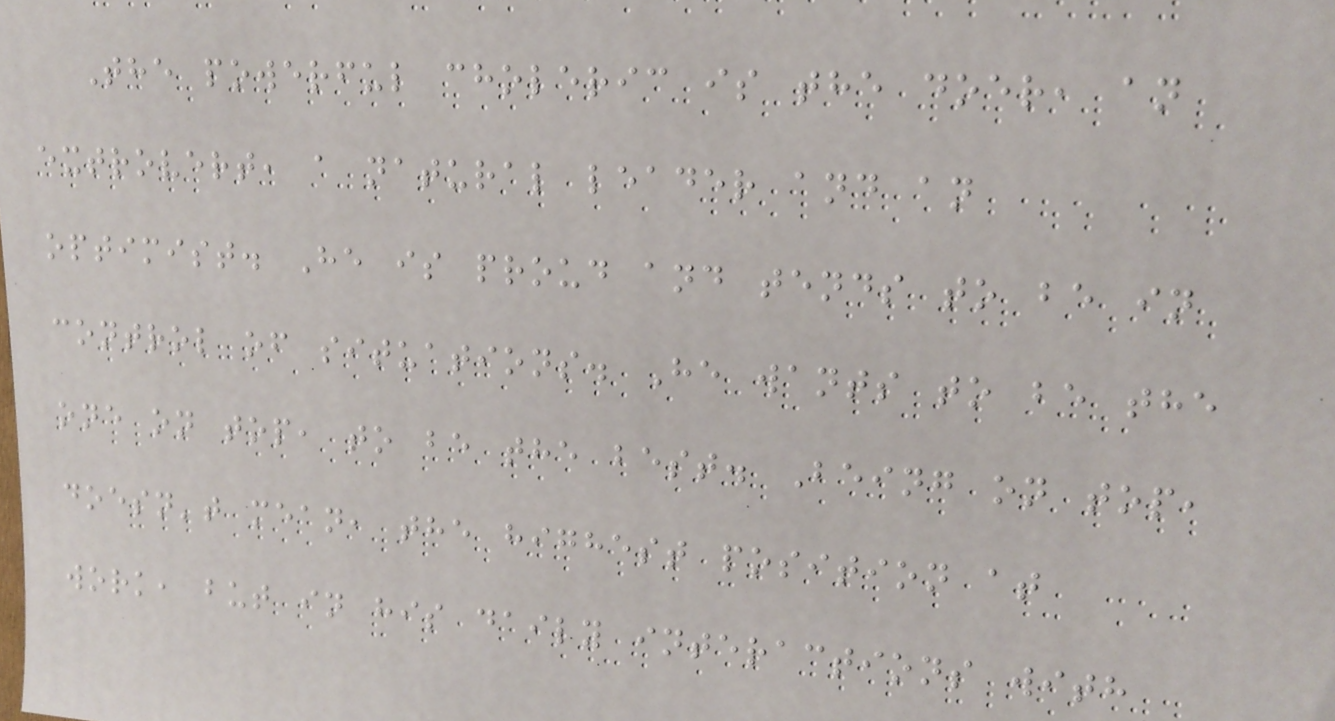The powerful choleric is the doer, an
extrovert, a natural leader and an
optimist. He is proud and tends to be in
control of situations. He wants to be the
one on top, to be the best. Being on top,
doesn't mean, the highest position at
work, but in his daily interactions with
